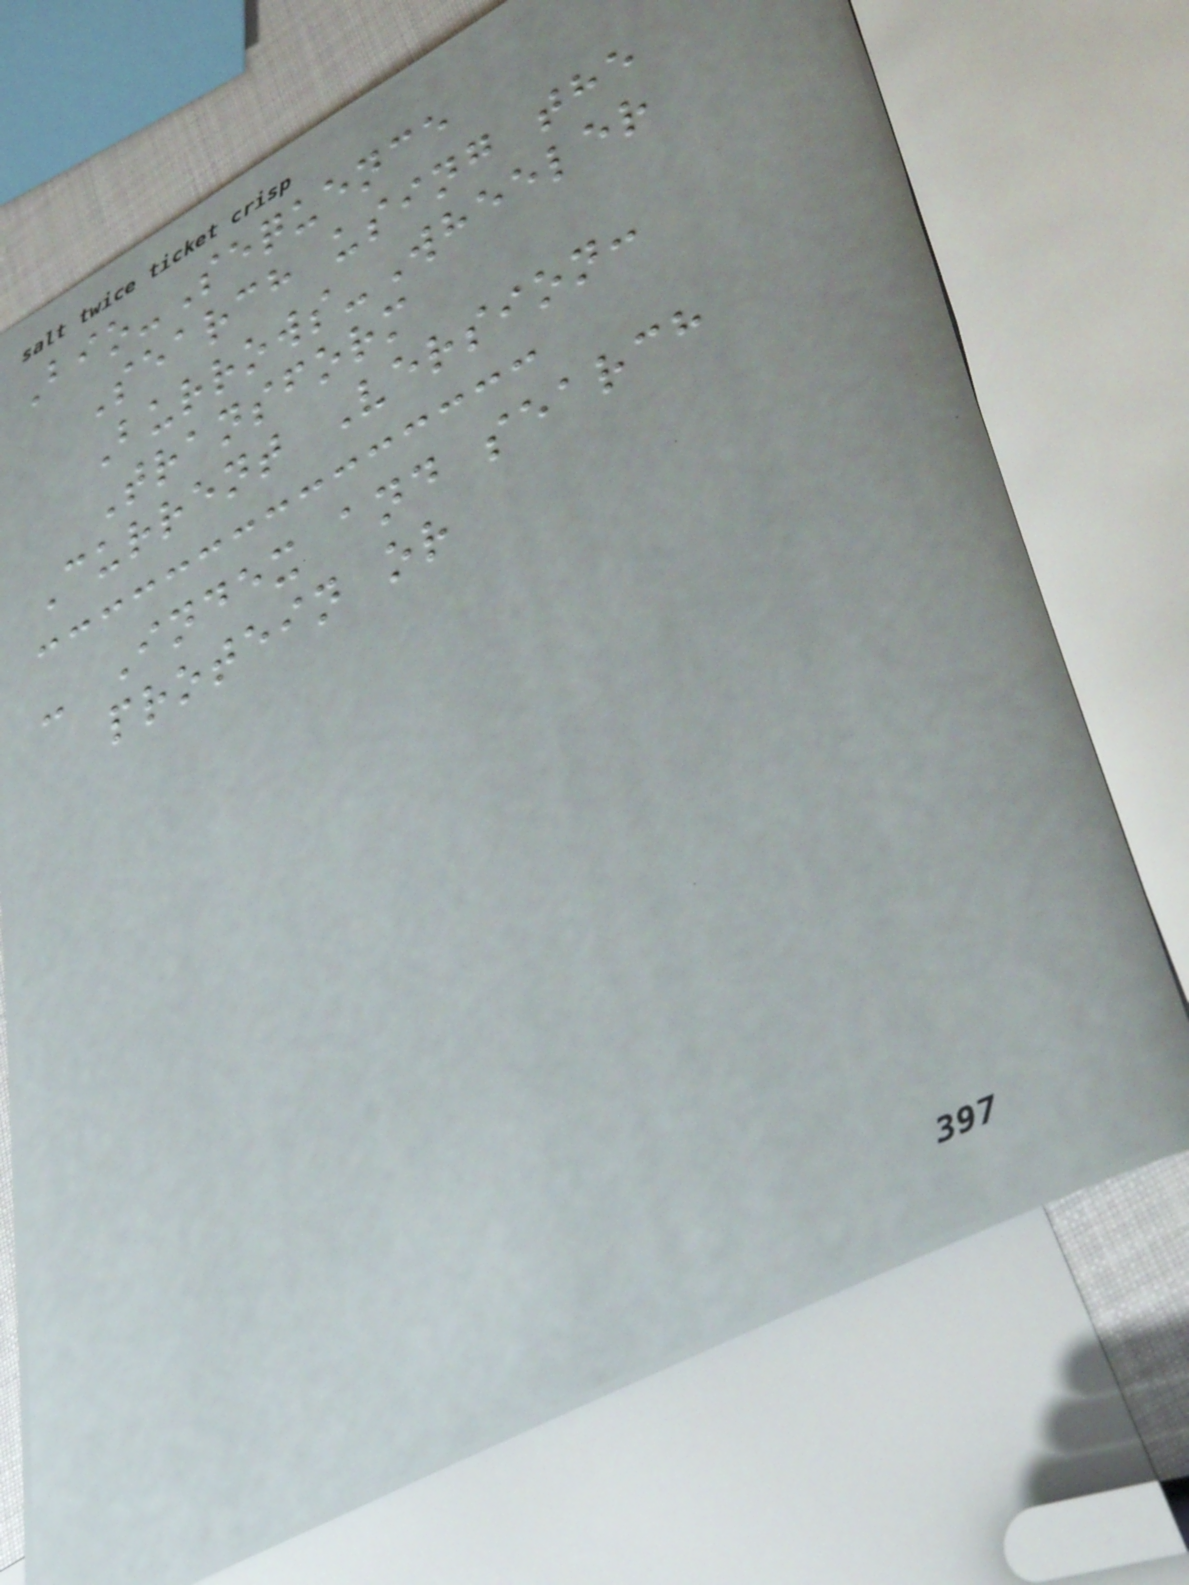Bio-Sequence
Search using the
Burrows-Wheeler
Transform
Current Version:
- Index and search
protein or
